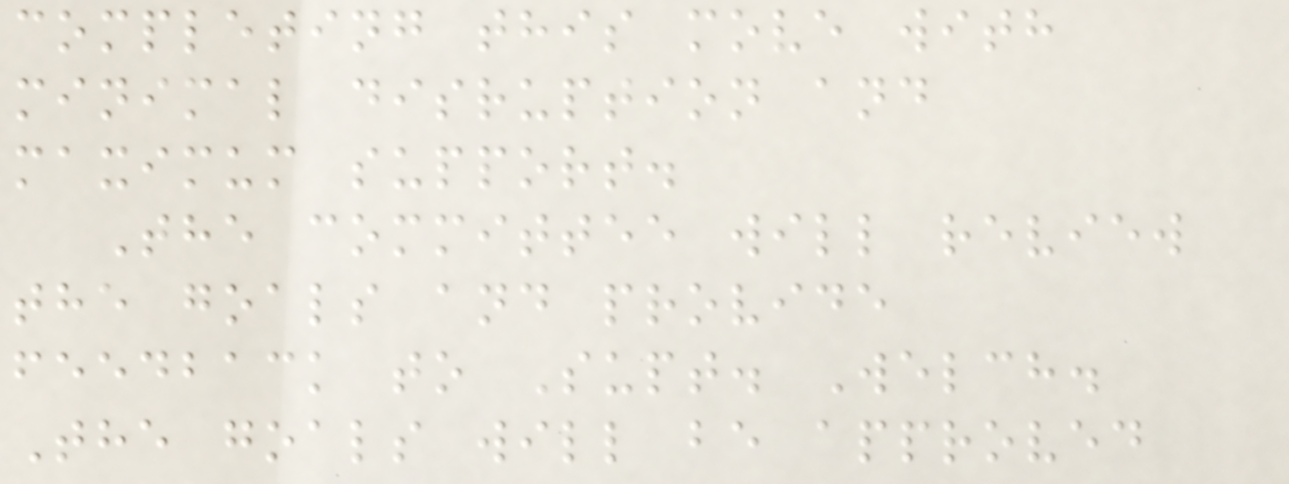completing this move with
minimal disruption and
maximum support.
The committee will review
the goals and provide
feedback to Supt. Welch.
The goals will be approved
